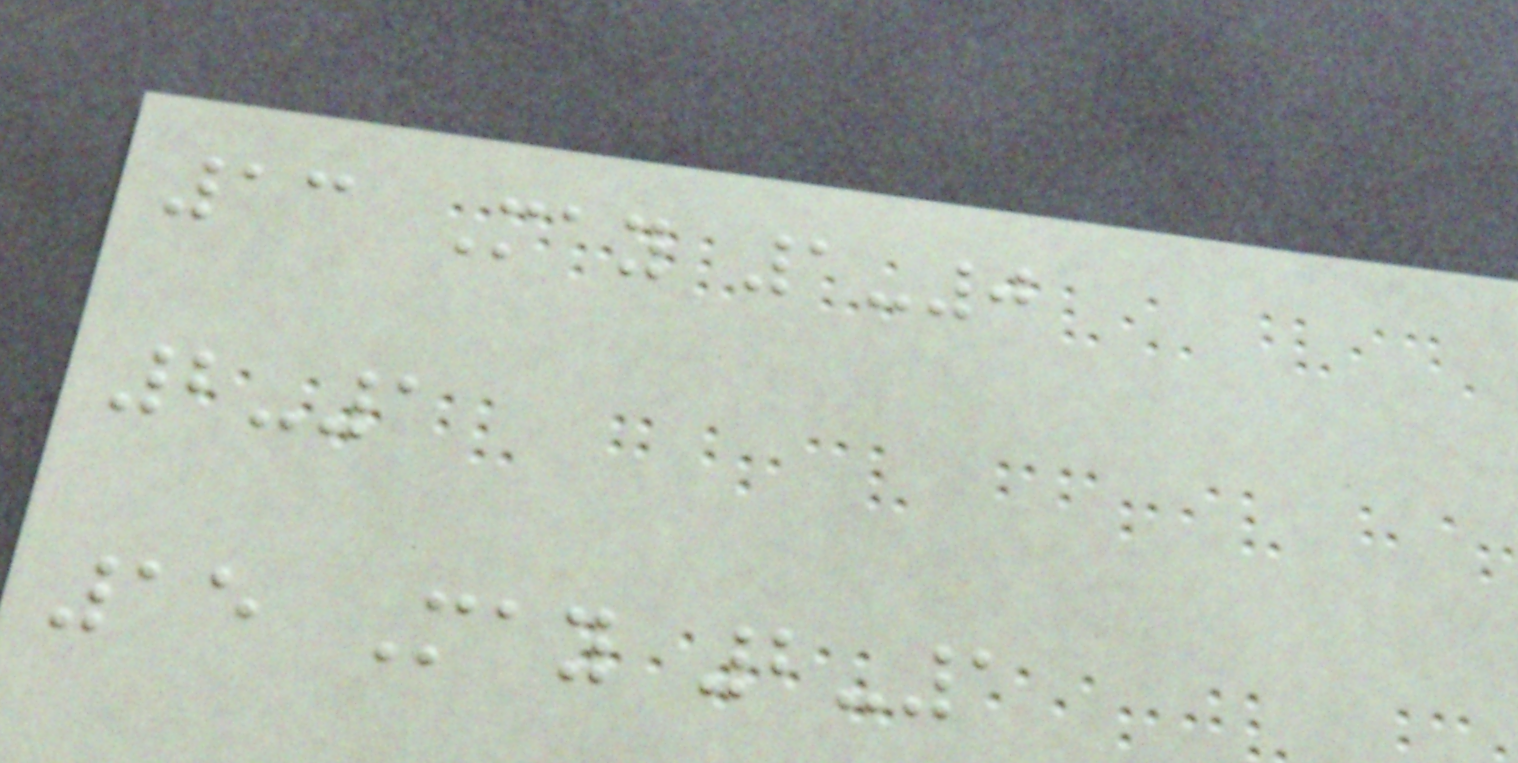13 May 1-0
2-1
15 May 2-1
